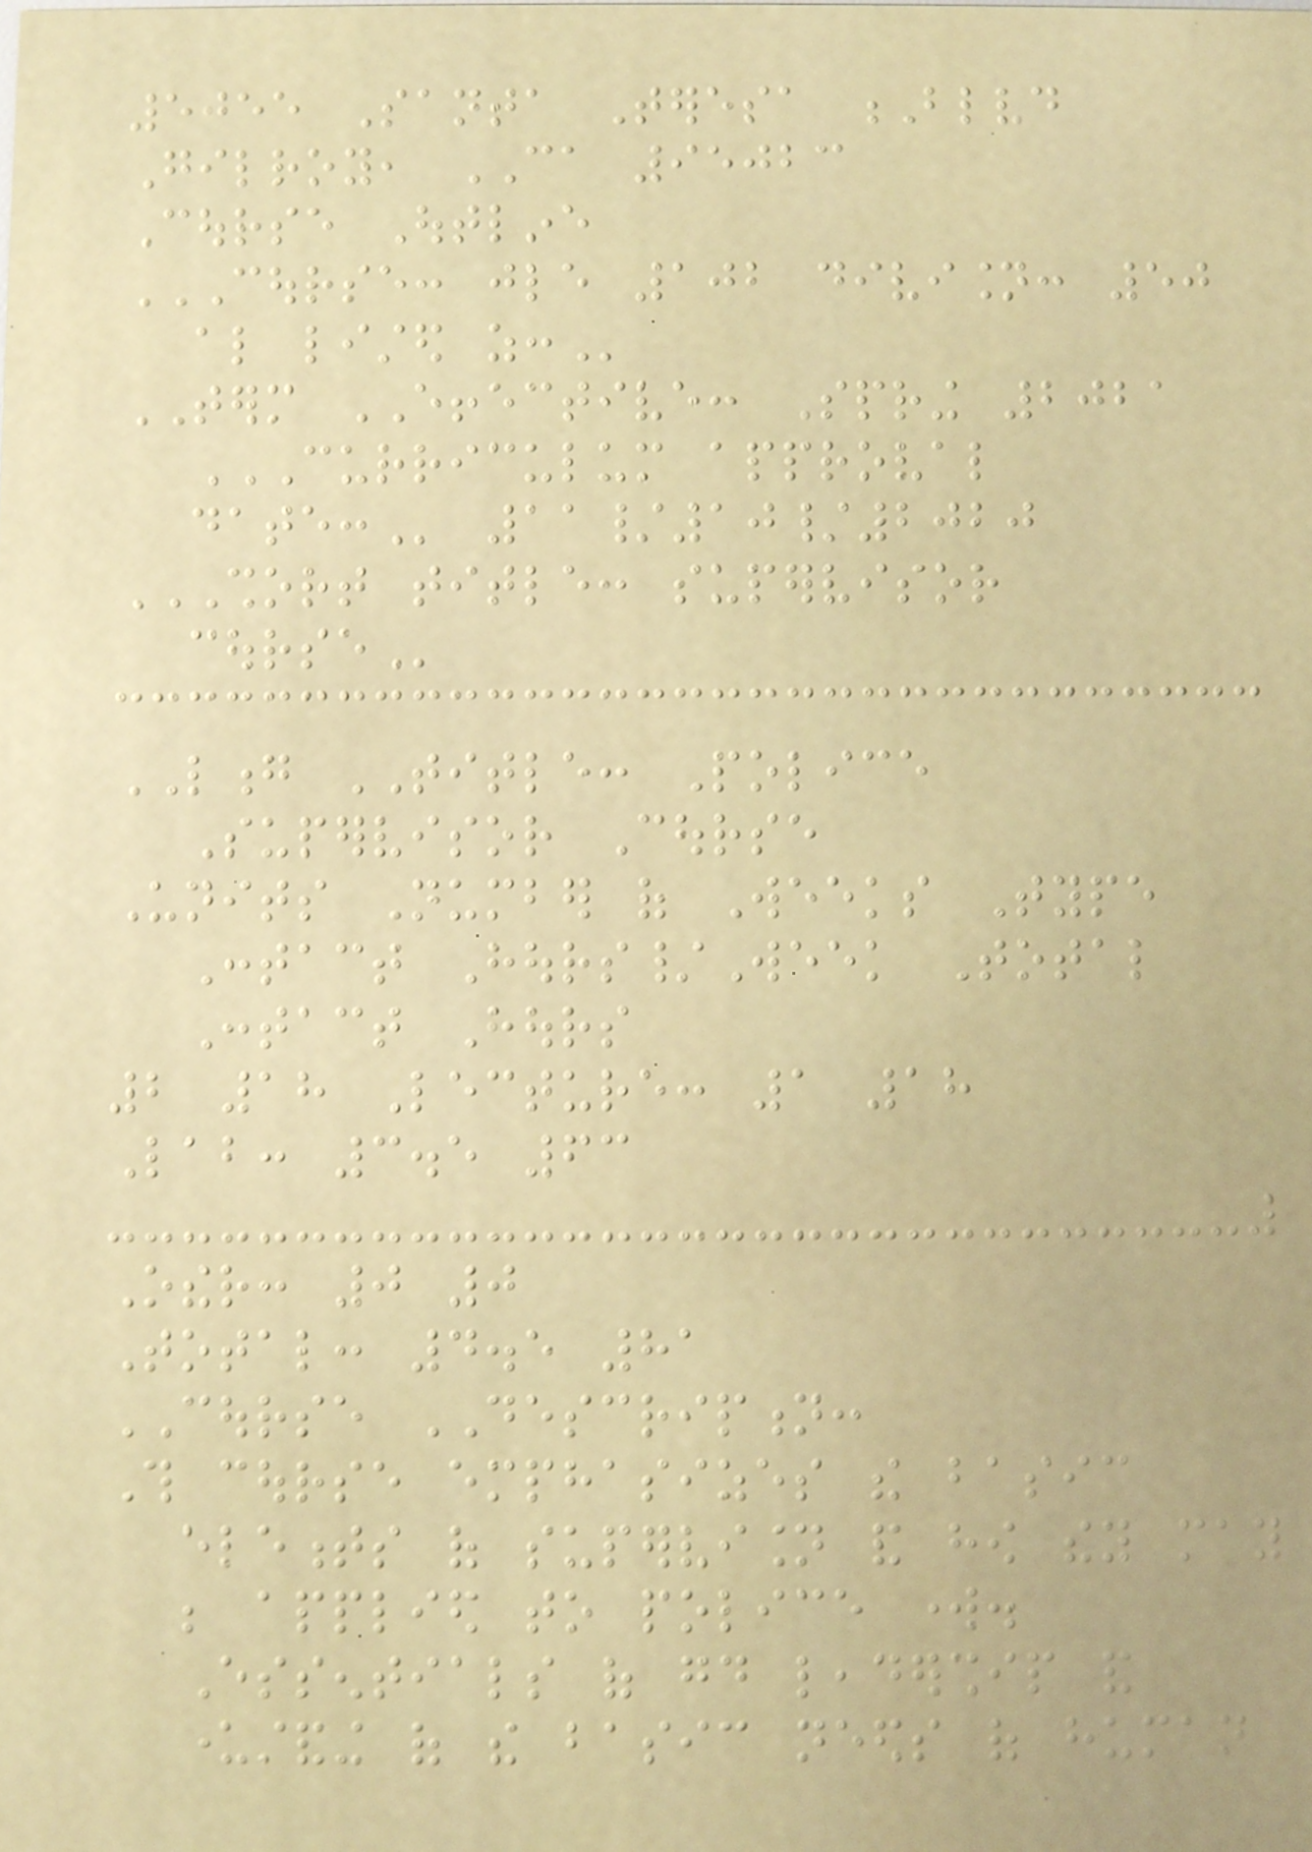5055 Santa Teresa Blvd
Gilroy, CA 95023
Course Outline
COURSE: JLE 102 DIVISION: 50
ALSO LISTED AS:
TERM EFFECTIVE: Spring 2021
CURRICULUM APPROVAL
DATE: 11/10/2020
SHORT TITLE: SUPERVISOR
COURSE
LONG TITLE: Police
Supervisor Course
Units Number of Weeks Type
Contact Hours/Week Total
Contact Hours
2 18 Lecture: 1 18
Lab: 3.5 63
Other: 0 0
Total: 4.5 81
COURSE DESCRIPTION:
This course emphasizes the basic
elements of supervision and how they may
be applied to police work.
Essentials of good leadership and
understanding of the basic needs of human
